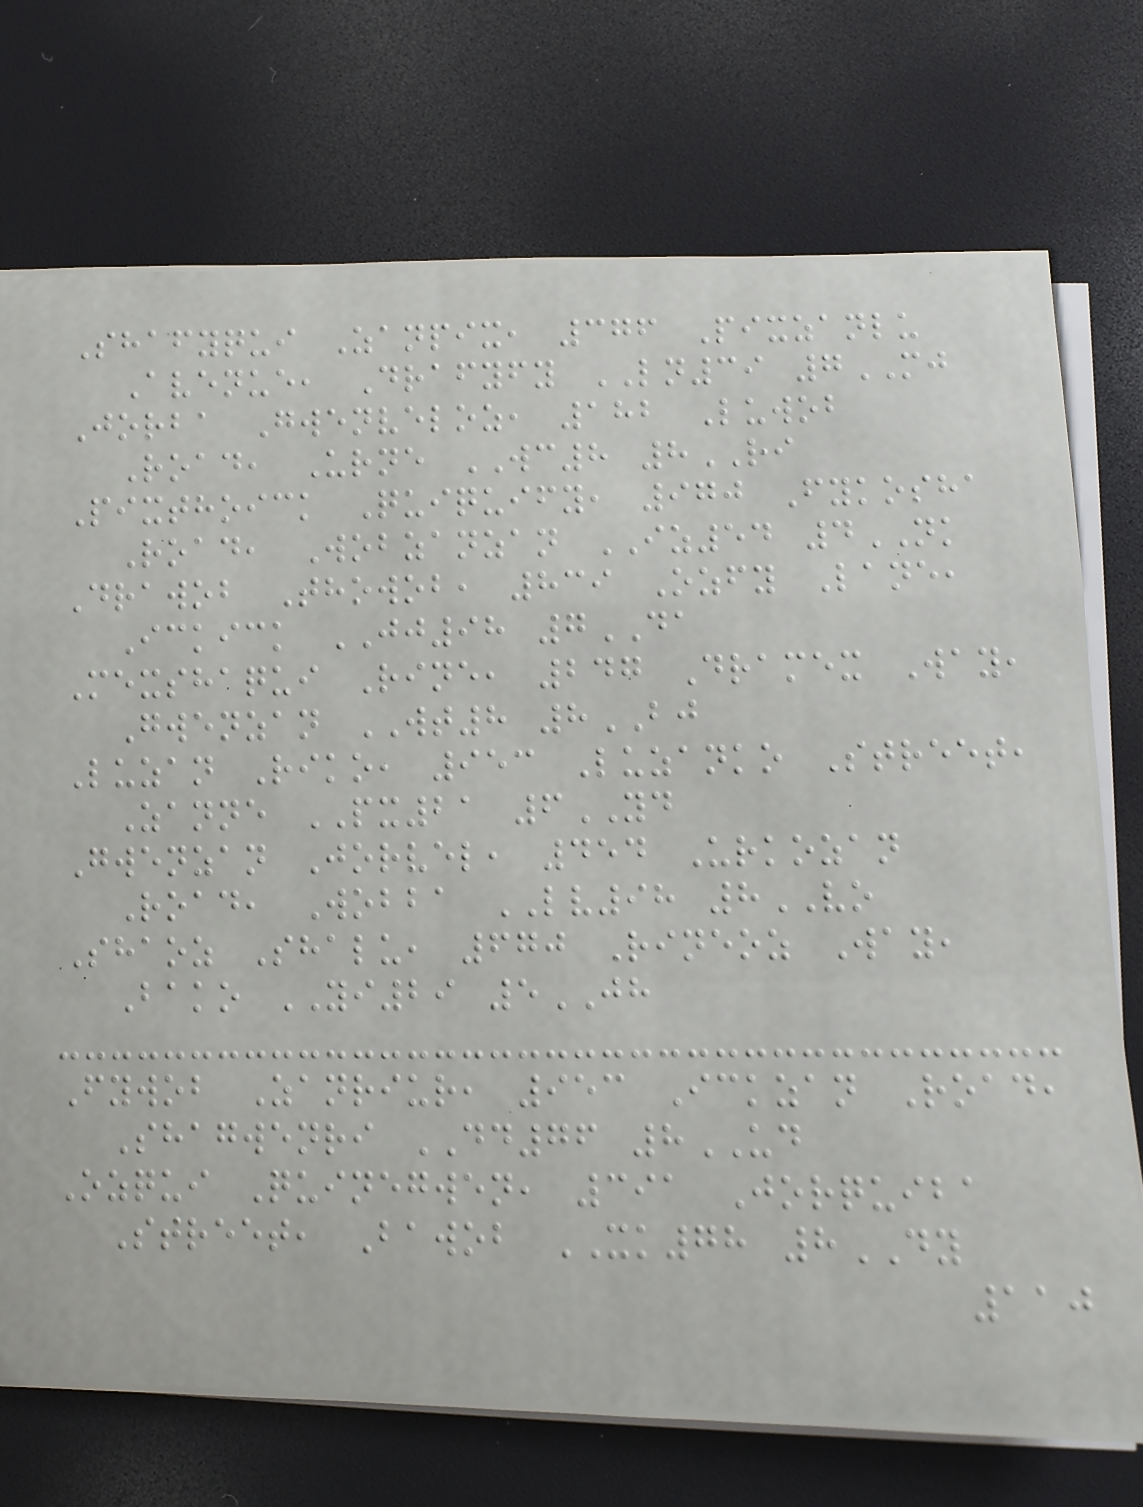Shafyqui Zanpix, 376 Pixzanlu
Avenue, Drafyfy LN39 7MJ
Jorba Gwenveloz, 182 Luwob
Road, Urne WC8 8RI
Pixthoick Quiquify, 970 Fykosha
Road, Wobzanzan IZ54 4NK
Drawob Thowob, 839 Ozfy Lane,
Ickick JJ98 7DA
Mexshaqui Rine, 247 Dramex Way,
Gwenzan WT8 8BJ
Luzan Riko, 953 Luzanko Street,
Zanne PX21 6YD
Gwenzan Jorvel, 454 Urkozan
Road, Wobba LV98 8VO
Shaoz Shalu, 670 Rineoz Way,
Bako YI29 5JH
Fywob Zanriur, 953 Ickzan Road,
Shagwenri DD76 8UD
Ozqui Quinegwen, 391 Jorquiba
Street, Bawob XK78 8DY
110
